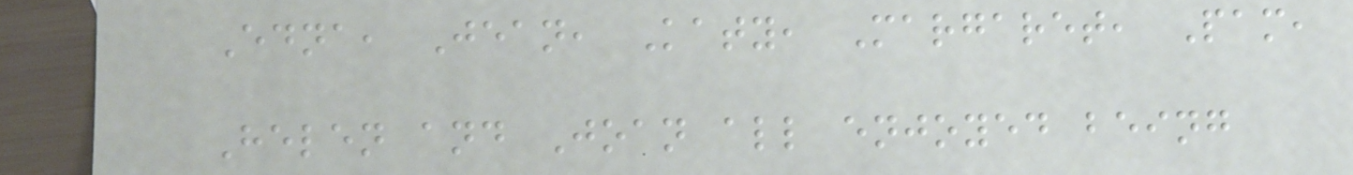Edna, Jean, Katy, Margaret, Pam,
Helen and Joan all enjoyed being
